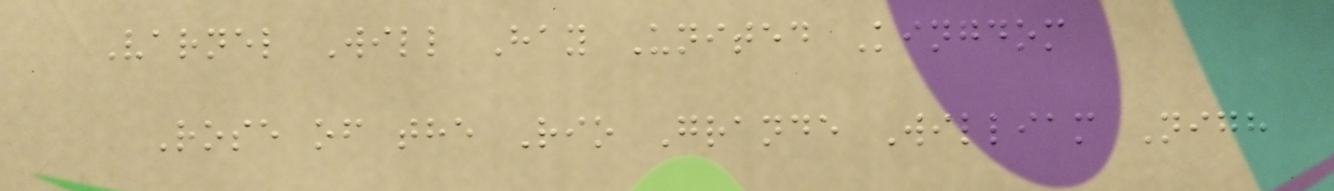Varnel Will Hay United Kingdom
Rose of the Rio Grande William Nigh
